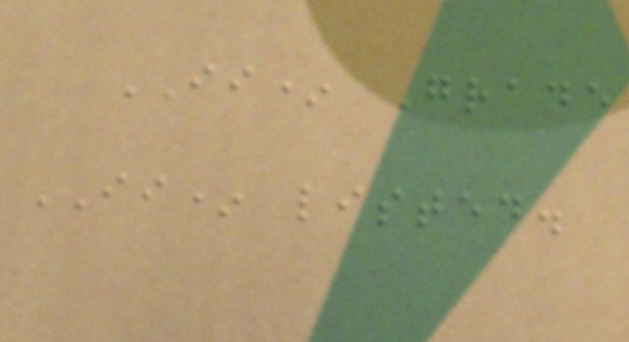II* Grade
II* listed.
